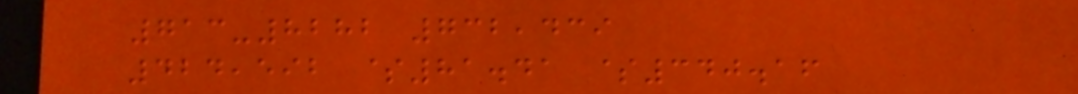713-8282 732,439
424,592 $81.41 $340.16
